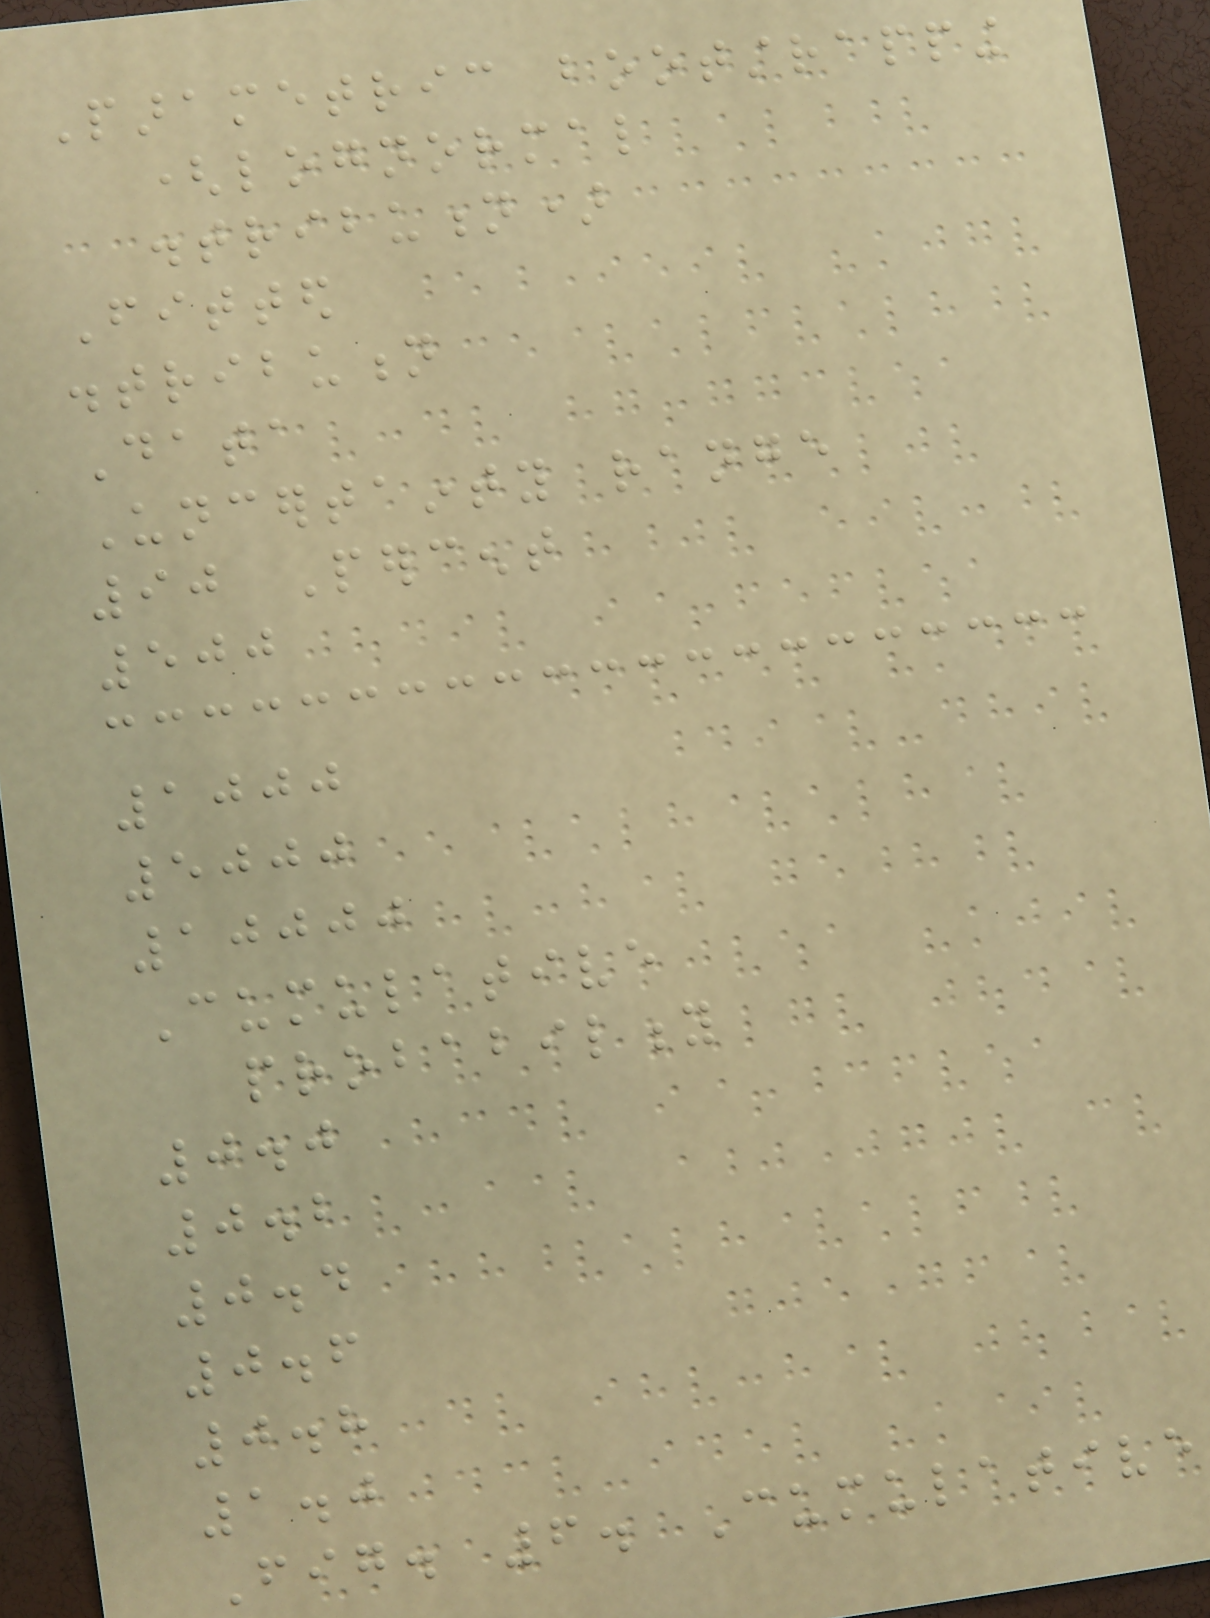Parametric bootstrapping
(lognormal
distribution)
Fitted
distribution
Data
Uncertainty range
90 Percent
500
1000
5000
10000
Cumulative
probability
0.0
0.2
0.4
0.6
0.8
1.0
Fig. 6. Cumulative
